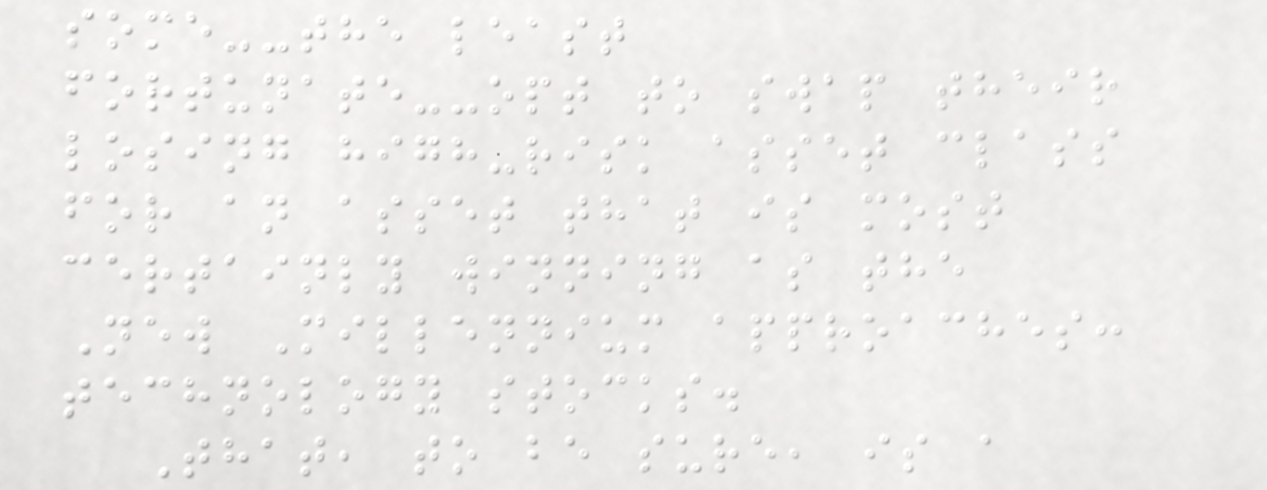some--the least
fortunate--opt to swap their
losing high-risk asset class
for an asset that is most
certainly winning as the
New Millennium approaches:
technology stocks.
That, to be sure, is a
